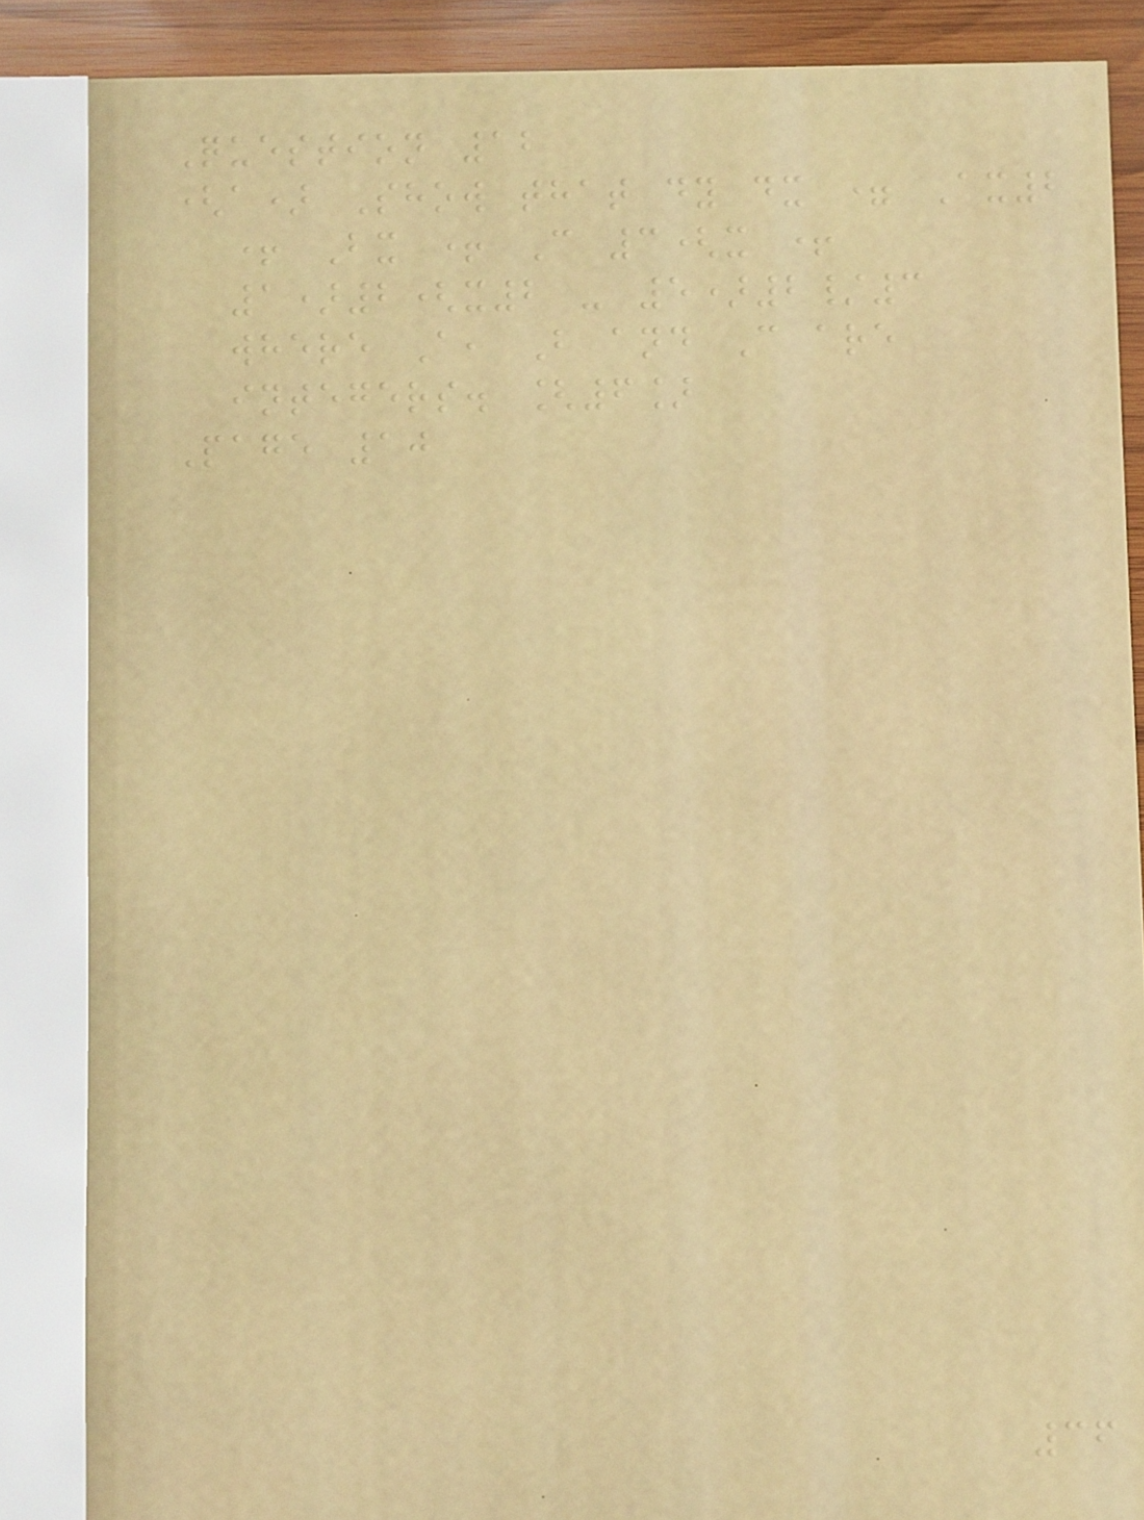Question 12
(a) Show that dy dx = Ax2
+ Bx + C 3(x +
1)2(x2 - 5)2/3
where A, B and C are
integers. [6]
Page 10
36
